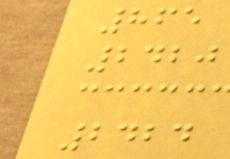865
2420
2424
